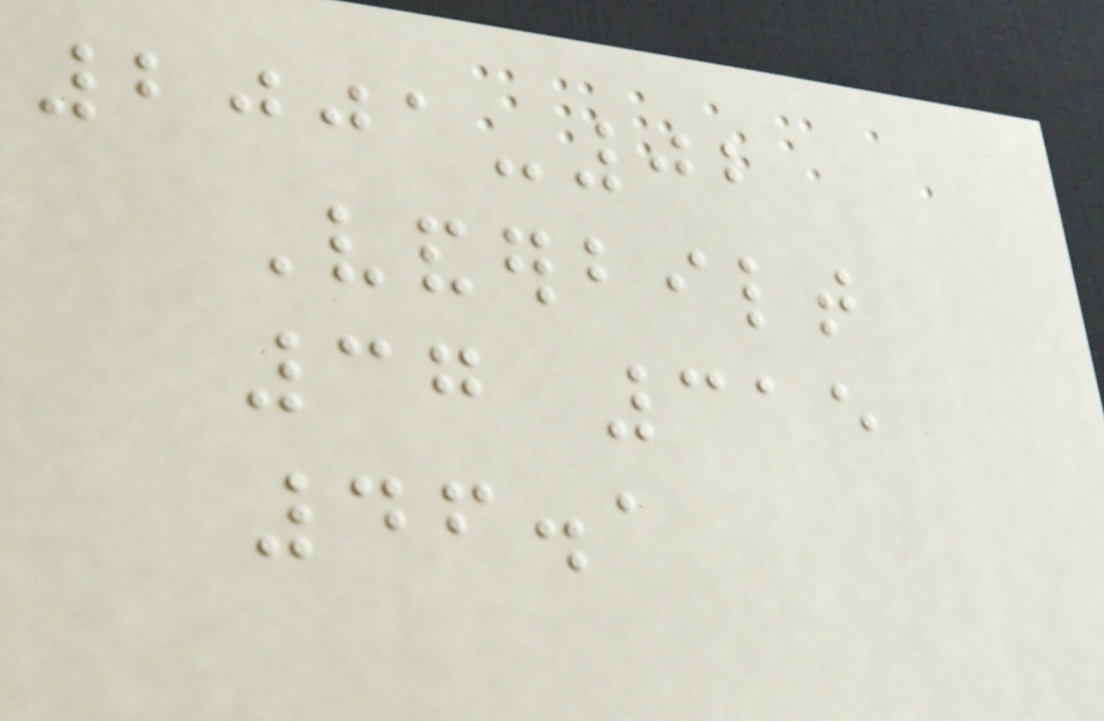2001-02
Vanderbilt
37 315
46.1
